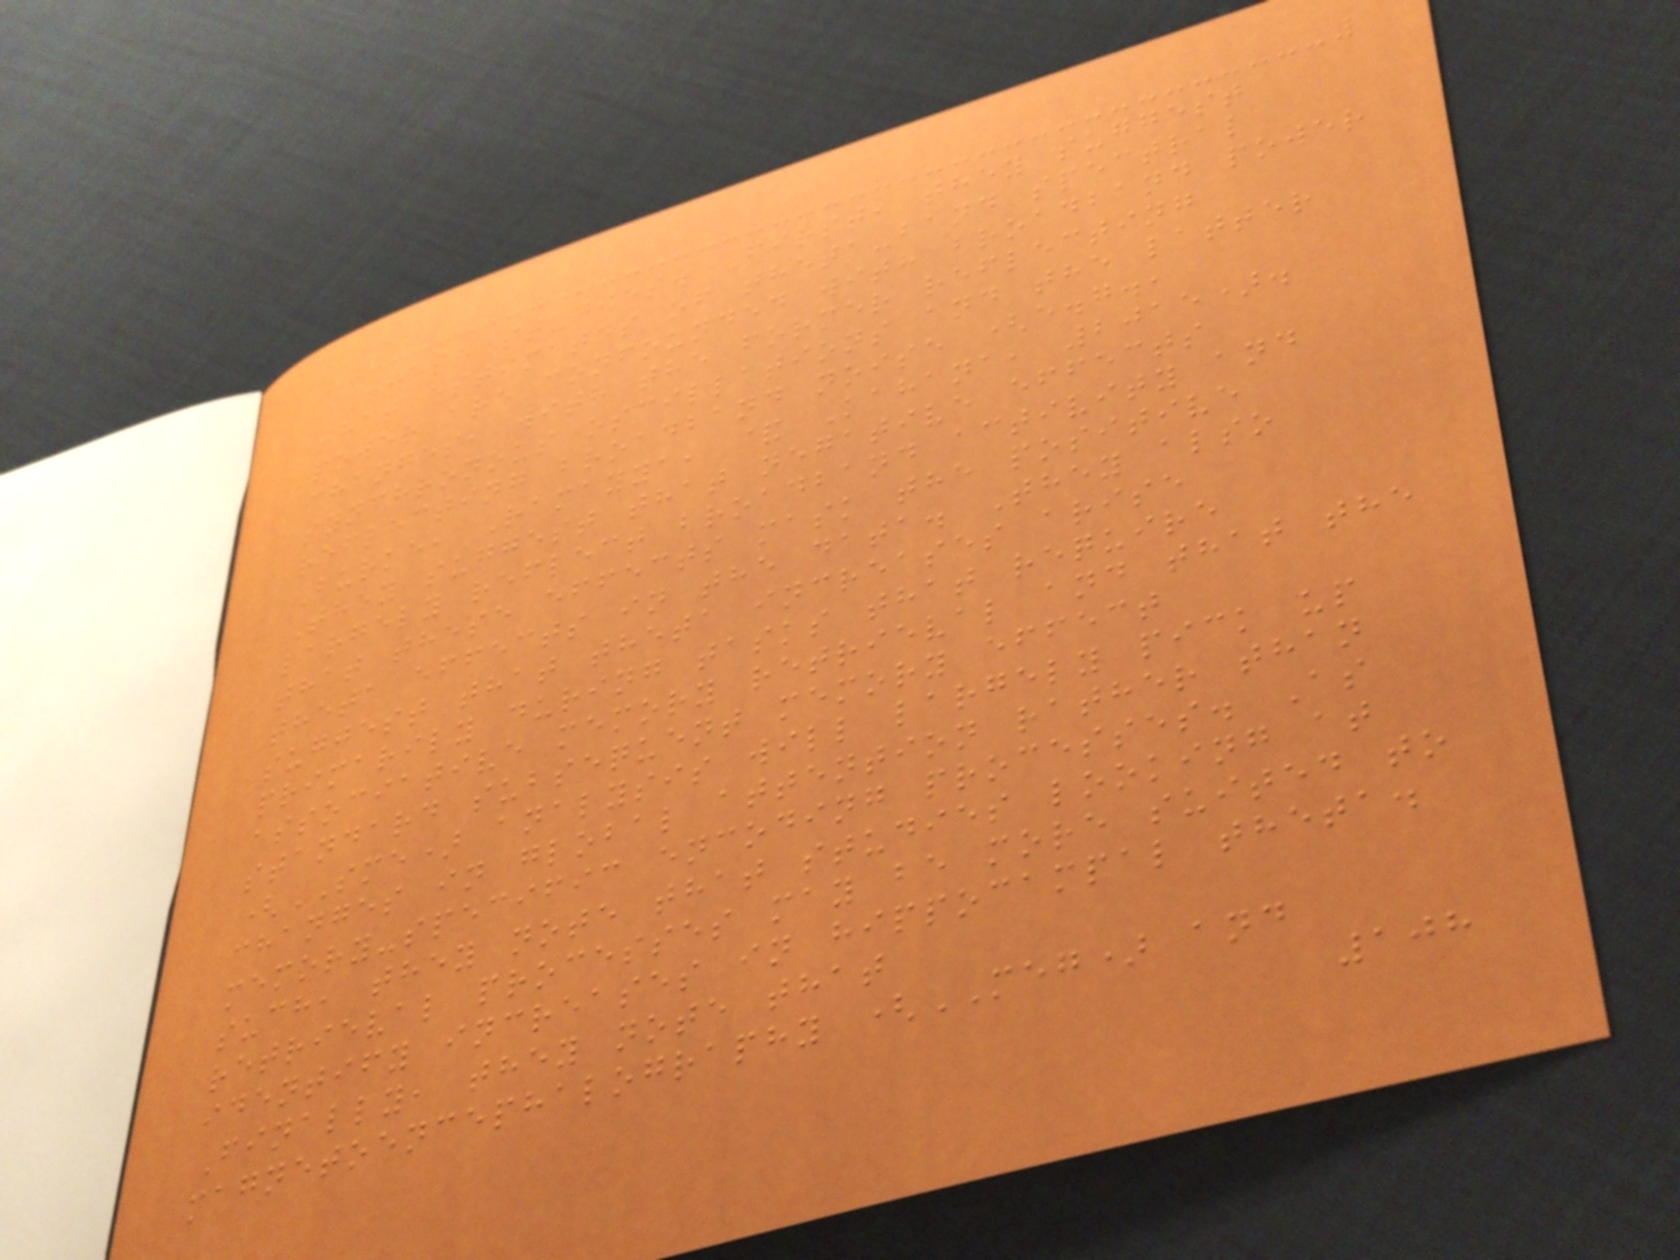these studies. First, they suggest
that estimates of theta-band spectral
power are confounded with broadband power
changes, with the former reflecting
synchronous oscillations and the latter
reflecting broadband noise (e.g.,
Burke, Ramayya, & Kahana, 2015).
They suggest that negative effects
largely reflect broadband activity and
that these effects mask the positive
theta effects in the data. They also
suggest that theta increases arise
primarily during tasks that require
associative memory retrieval and that the
standard subsequent memory effect
(SME) analysis will largely pick up
changes in global attention rather than
memory-specific encoding processes. As
such, they note that studies looking at
retrieval processes may be more suited to
identify increases in hippocampal theta.
Finally, they note that
magnetoencephalography (MEG) and
108
